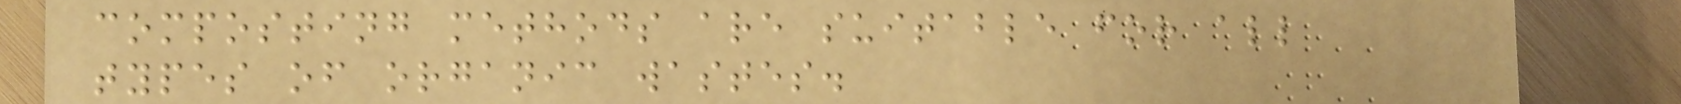composting methods are suitable for all
types of organic wastes.
